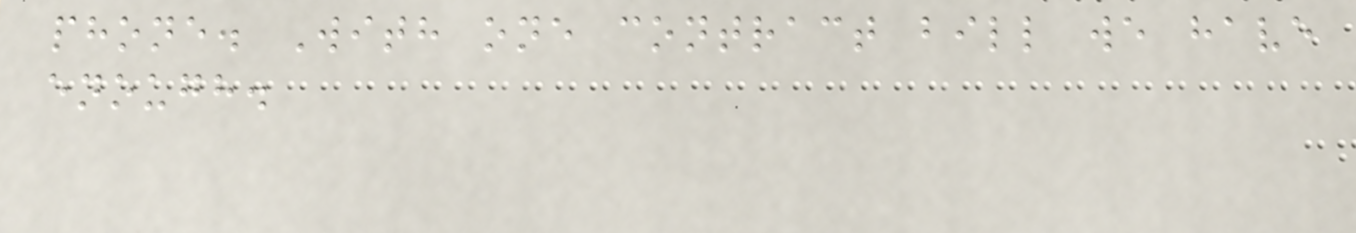phone. With one contract bill we have
enough.
